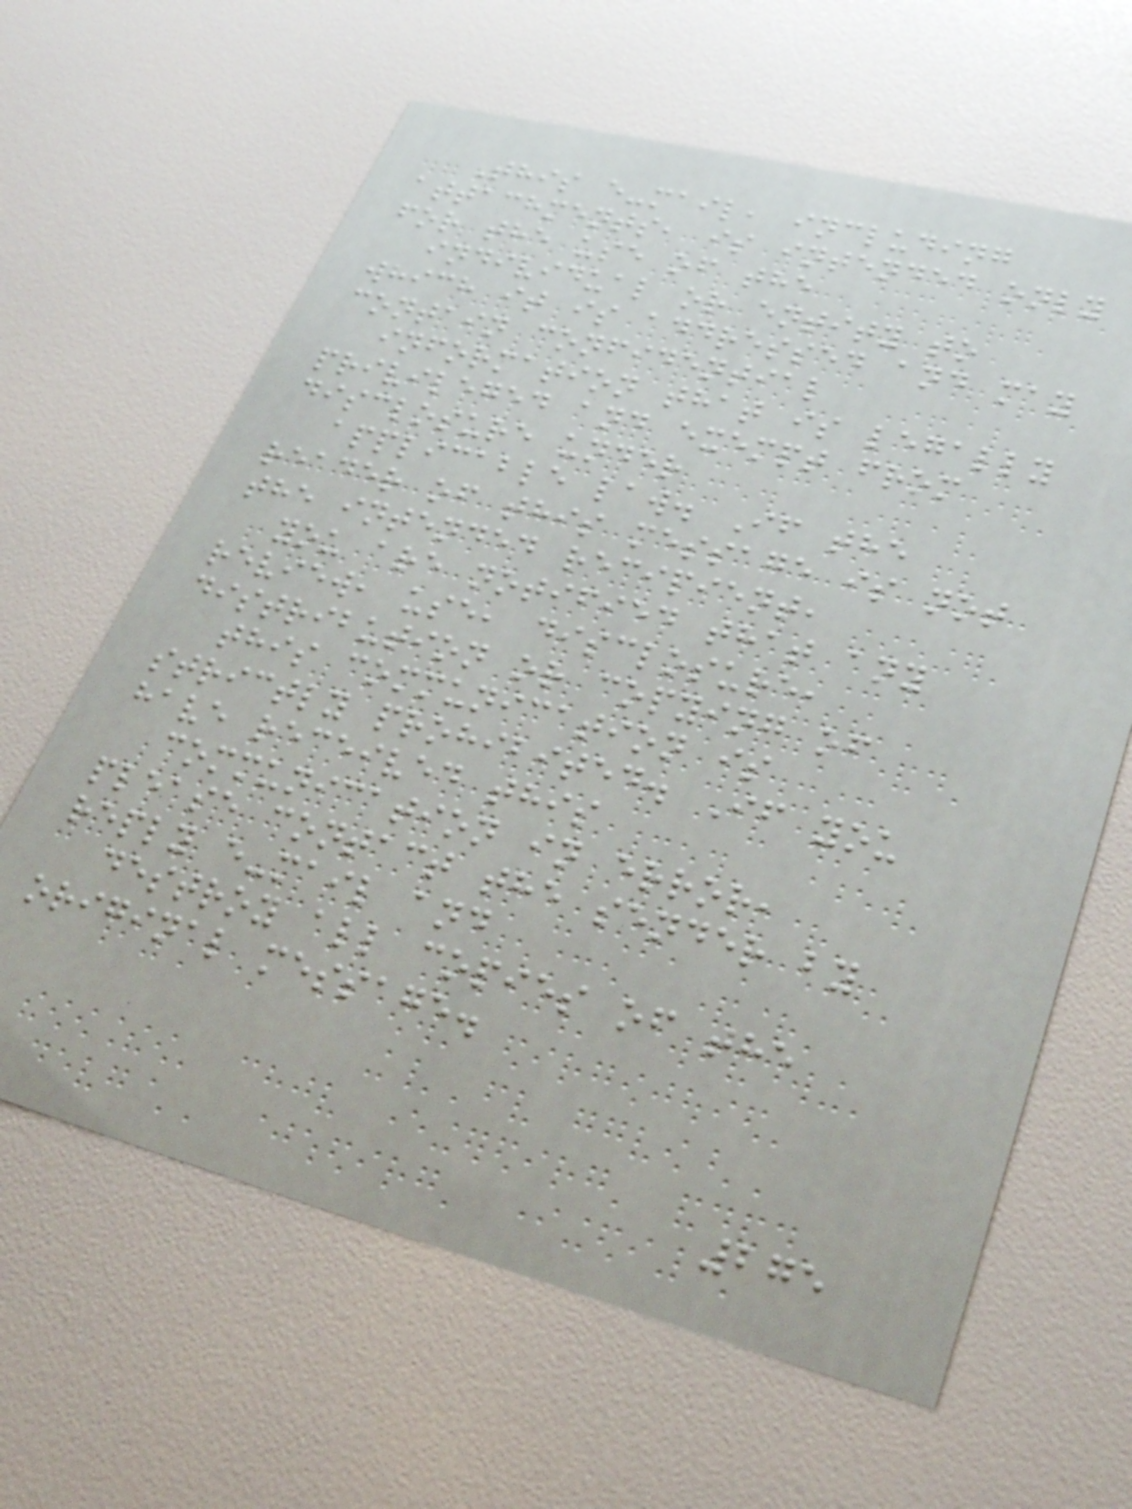This e-mail, including
attachments, is intended only
for the use of the
individual or entity to
which it is addressed and may
contain confidential
information that is legally
privileged and exempt from
disclosure under
applicable law. If the
reader of this message is not
the intended recipient,
you are notified that any
review, use, disclosure,
distribution or copying of
this communication is
strictly prohibited. If you
have received this
communication in error,
please contact the sender by
reply e-mail and
destroy all copies of the
original message.
275
